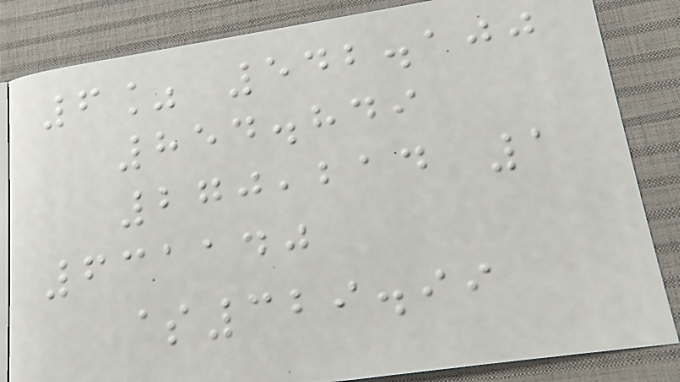6% 542.100
854.849
270,214 1
631140
$329.99
